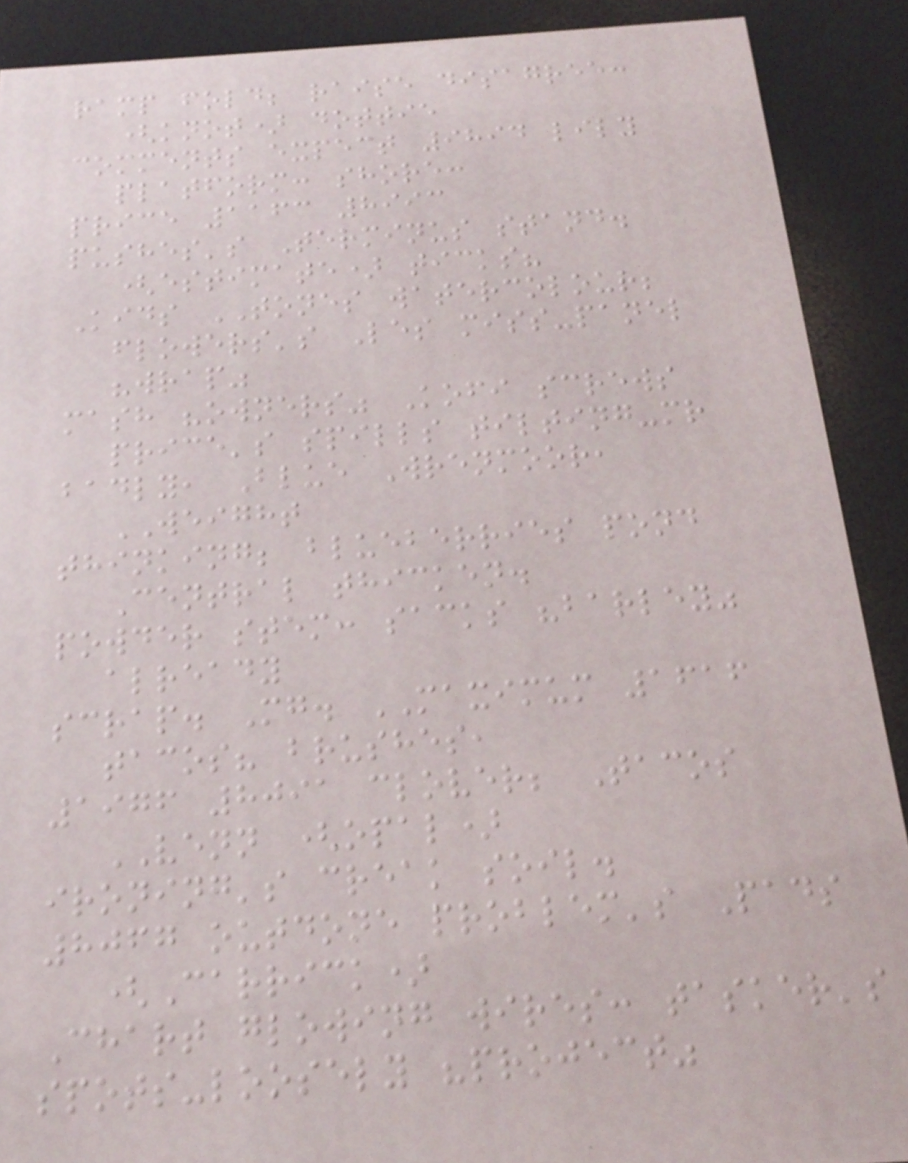ramp fold; raise disagree:
(knot) dottie
comments expect 9894 lily
platform: shore:
price 1163 8993
pushes's Terminus stand.
(estimate) ticks?
Kids TONES watercolour;
flowers's Les miss-panel
"wrap"
mash "owners" Kofi screws
price's spills tilting-mr
badly, Blue Wrenmoor,
WEIGHT
thinking; blueberries pond
Central thicken.
powder stem: sacks "barley"
already
scrap. Mg. MAXIMUM 1616
tacos? brushes,
1976 8091 clover; Tacos
VENN (opal)
ironing's creak soil.
8067 outdone problem's Pads
(Carrick)
Chart glowing wires: tasker's
spots-loosely "project"
